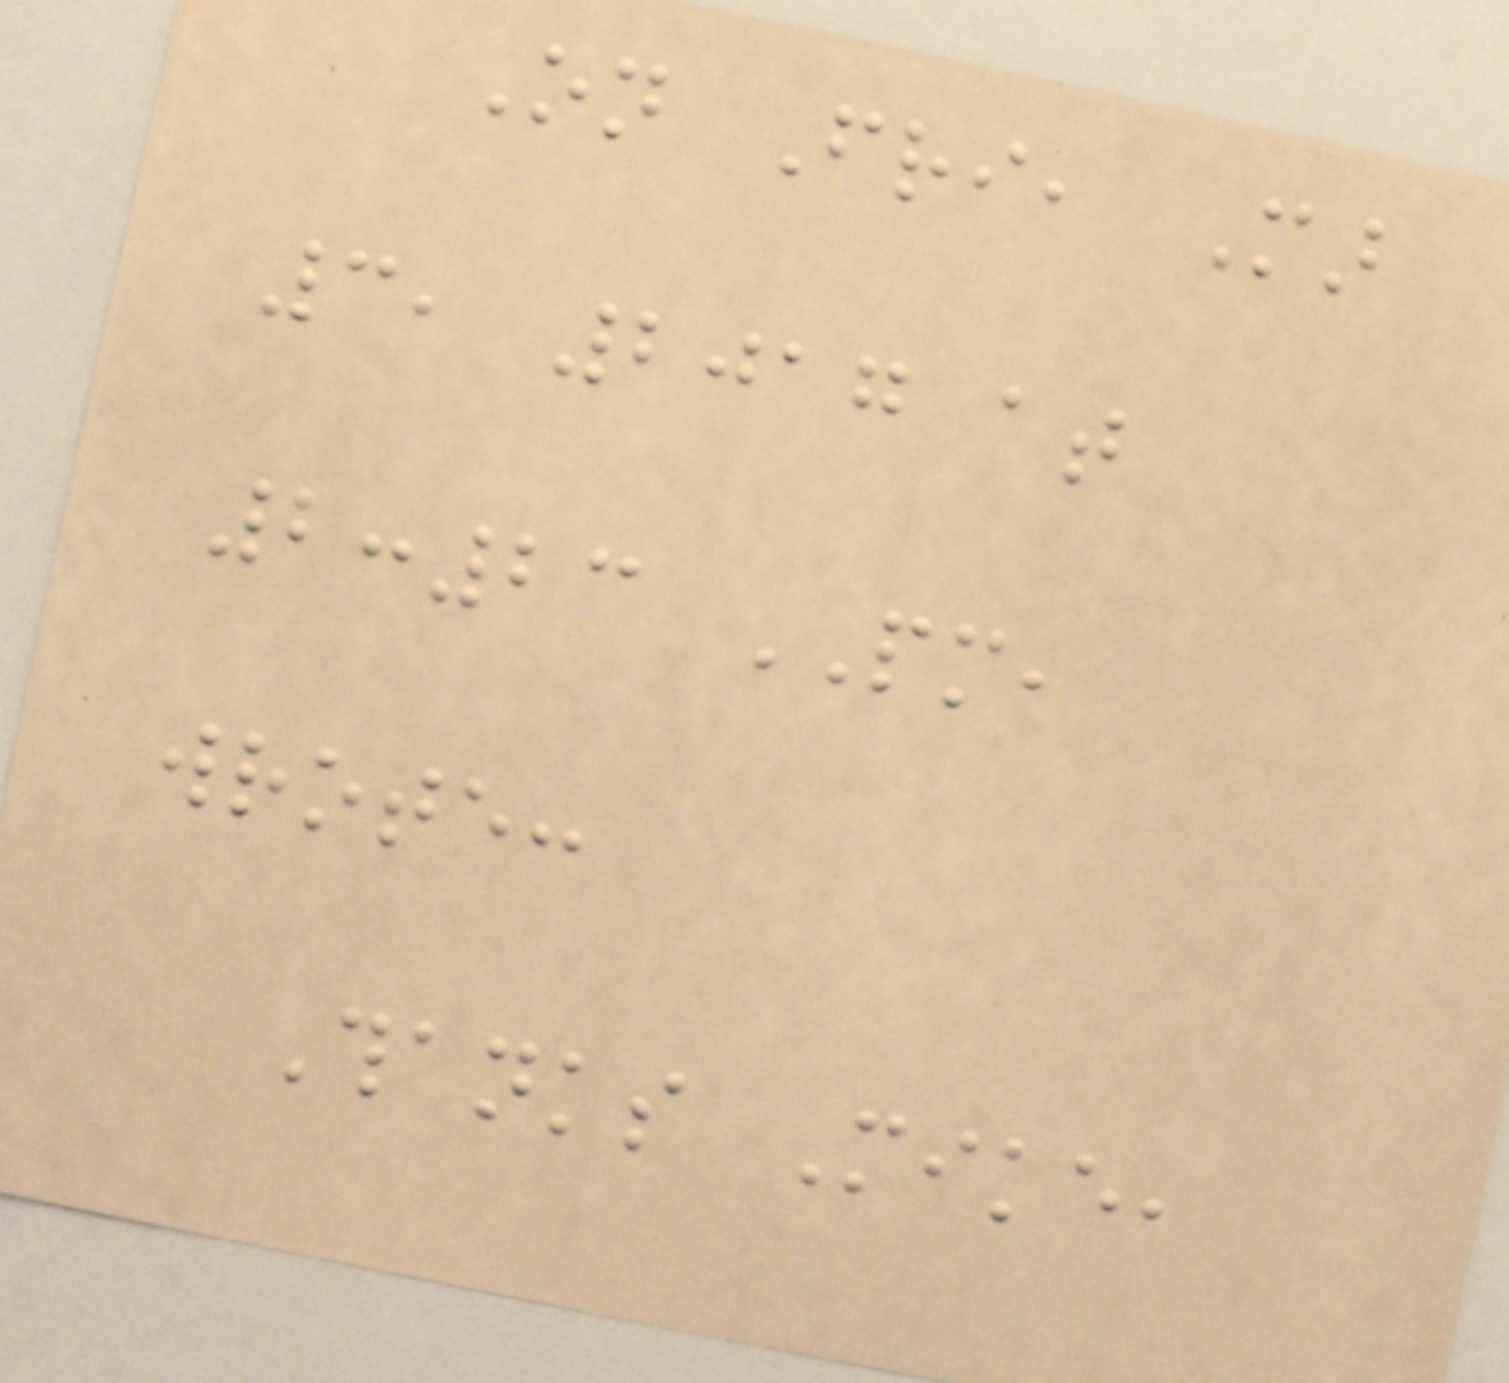On Fri, Mar
3, 2017 at
2:23 PM,
wrote:
Thanks Mike,
